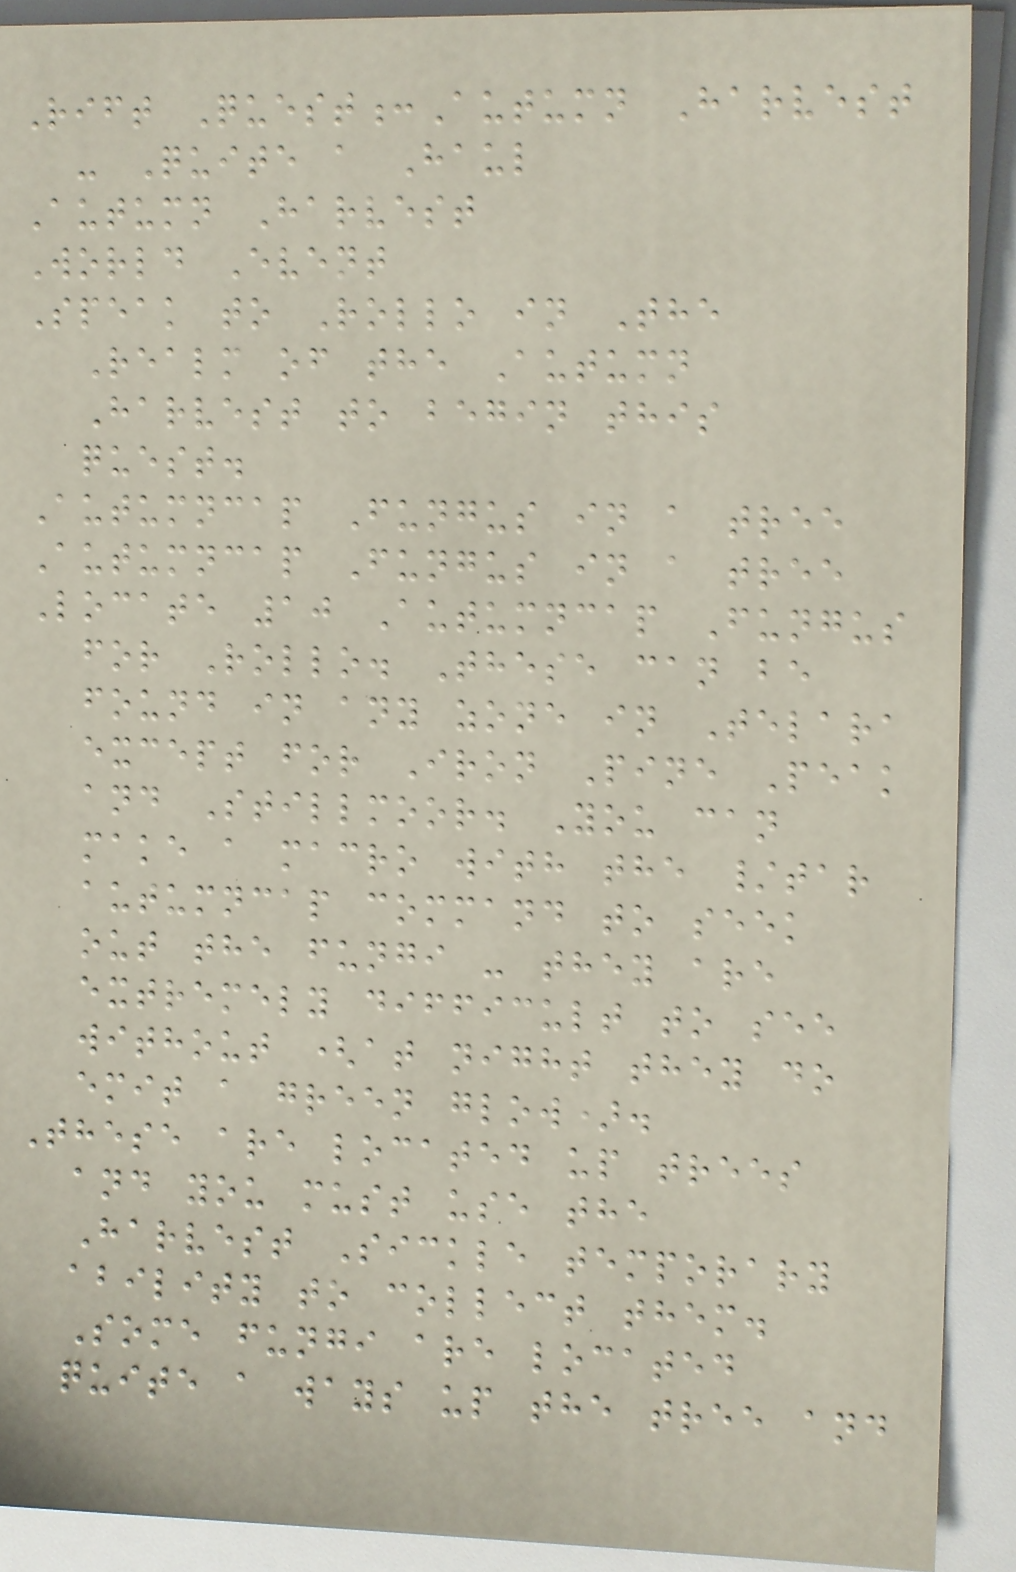Rift Quest:Autumn Harvest
- Quite a Haul
Autumn Harvest
World Event
Speak to Rollo in The
Realm of the Autumn
Harvest to begin this
quest.
Autumncap Fungus in a tree
Autumncap Fungus in a tree
Locate 10 Autumncap Fungus
for Rollo. These can be
found in any zone in Telara
except for Iron Pine Peak
and Stillmoor. You can
make a macro with the /tar
autumncap command to seek
out the fungi - they are
extremely difficult to see
without (at night they do
emit a green glow).
These are located up trees
and you must use the
Harvest Sickle temporary
ability to collect them.
Some fungi are located
quite a ways up the tree and
